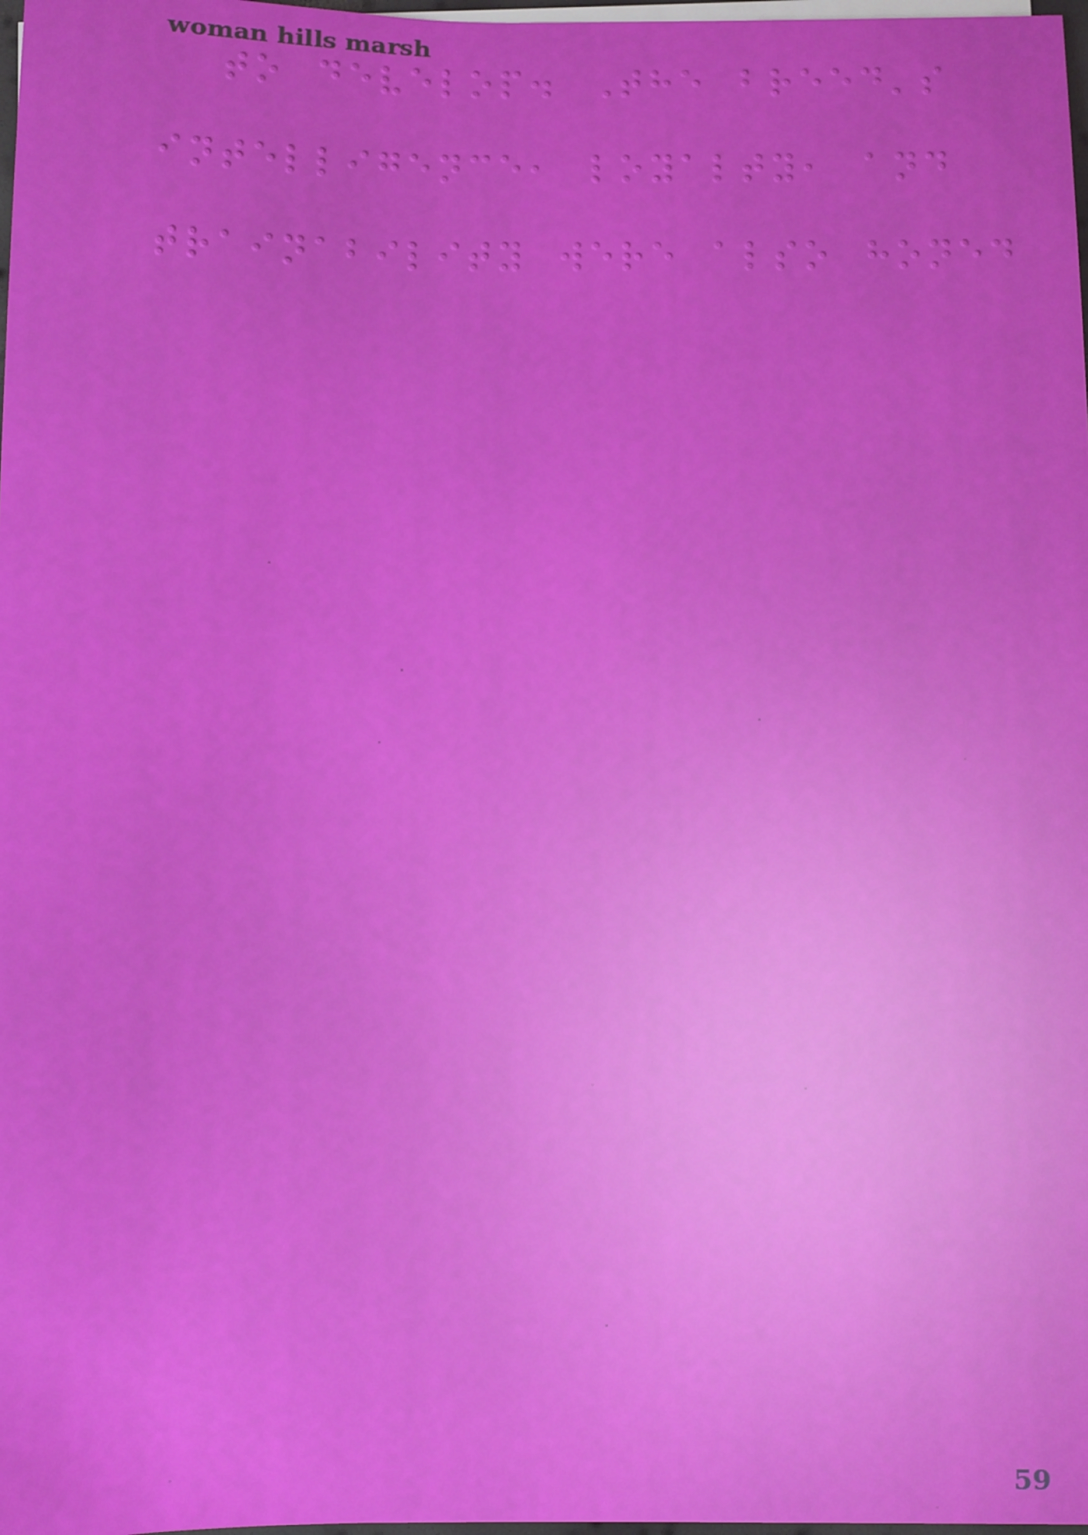to develop. The breed's
intelligence, loyalty, and
trainability were also honed
